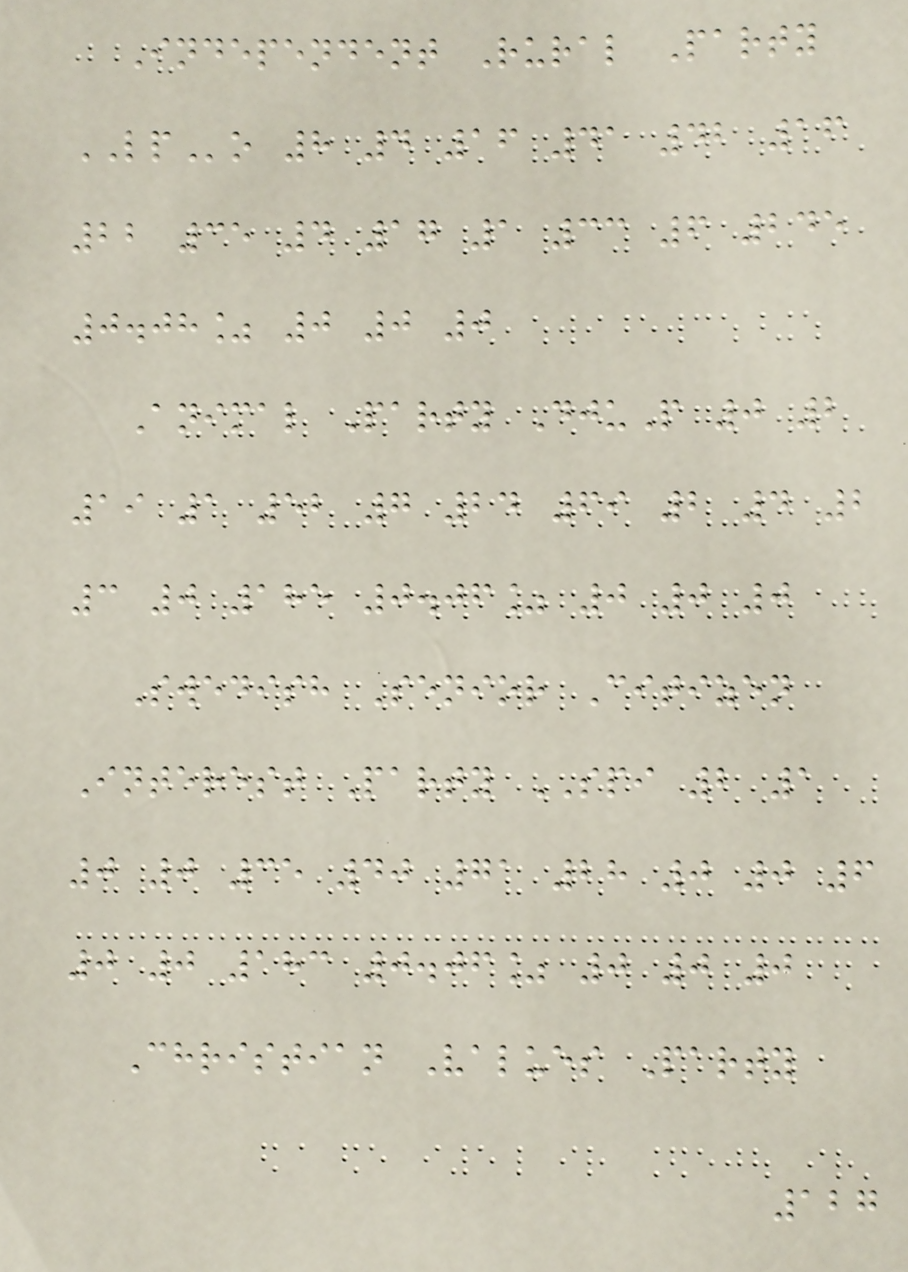Independent Rural Party
LPo 8 4 16 41 42 16
22 35 4 17 1 33 6 245
0.08% 0 0 0
Animal Party DjuP 0 2
19 1 52 7 24 69 2 4 2
3 0 185 0.06% 0 0 0
Swedish Senior Citizen
Interest Party SPI 2 1
0 0 35 40 71 28 0 0 6
0 0 183 0.06% 0 0 0
Christian Values Party
127
